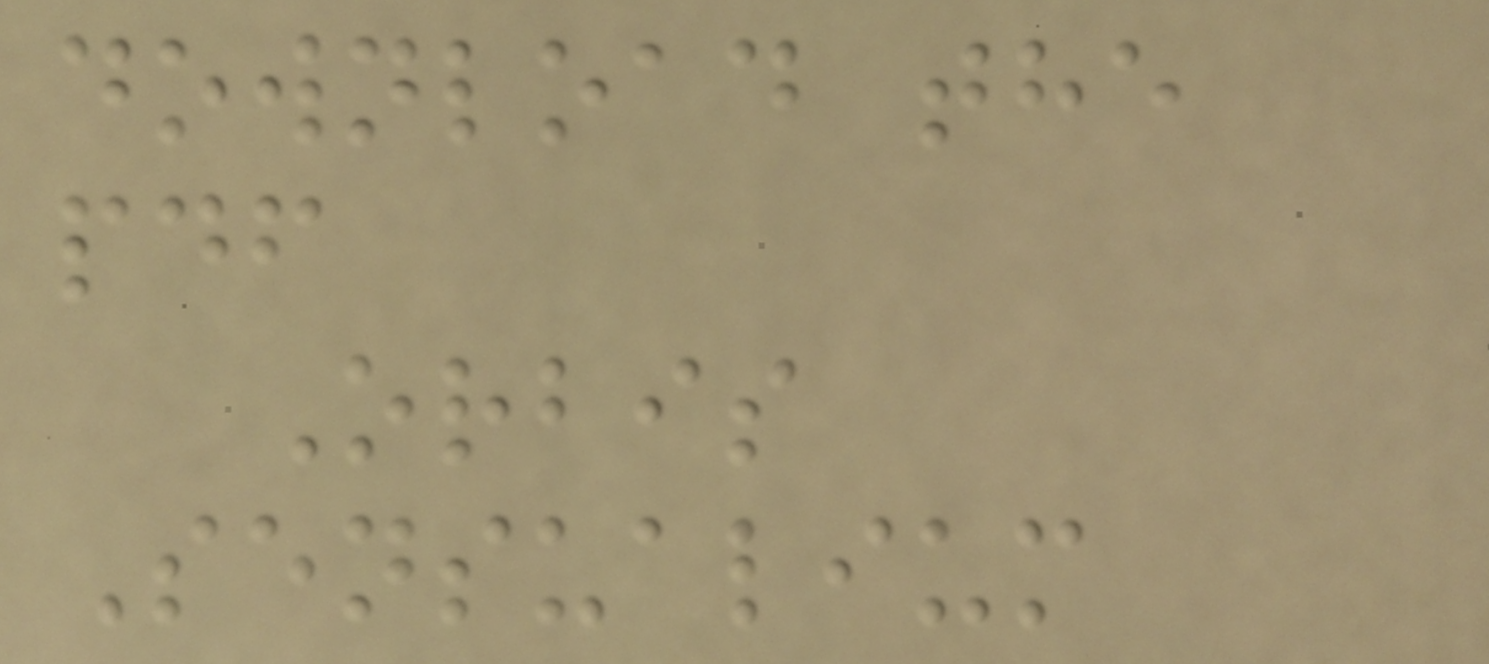download the
pdf
Orbis
Sensualium
